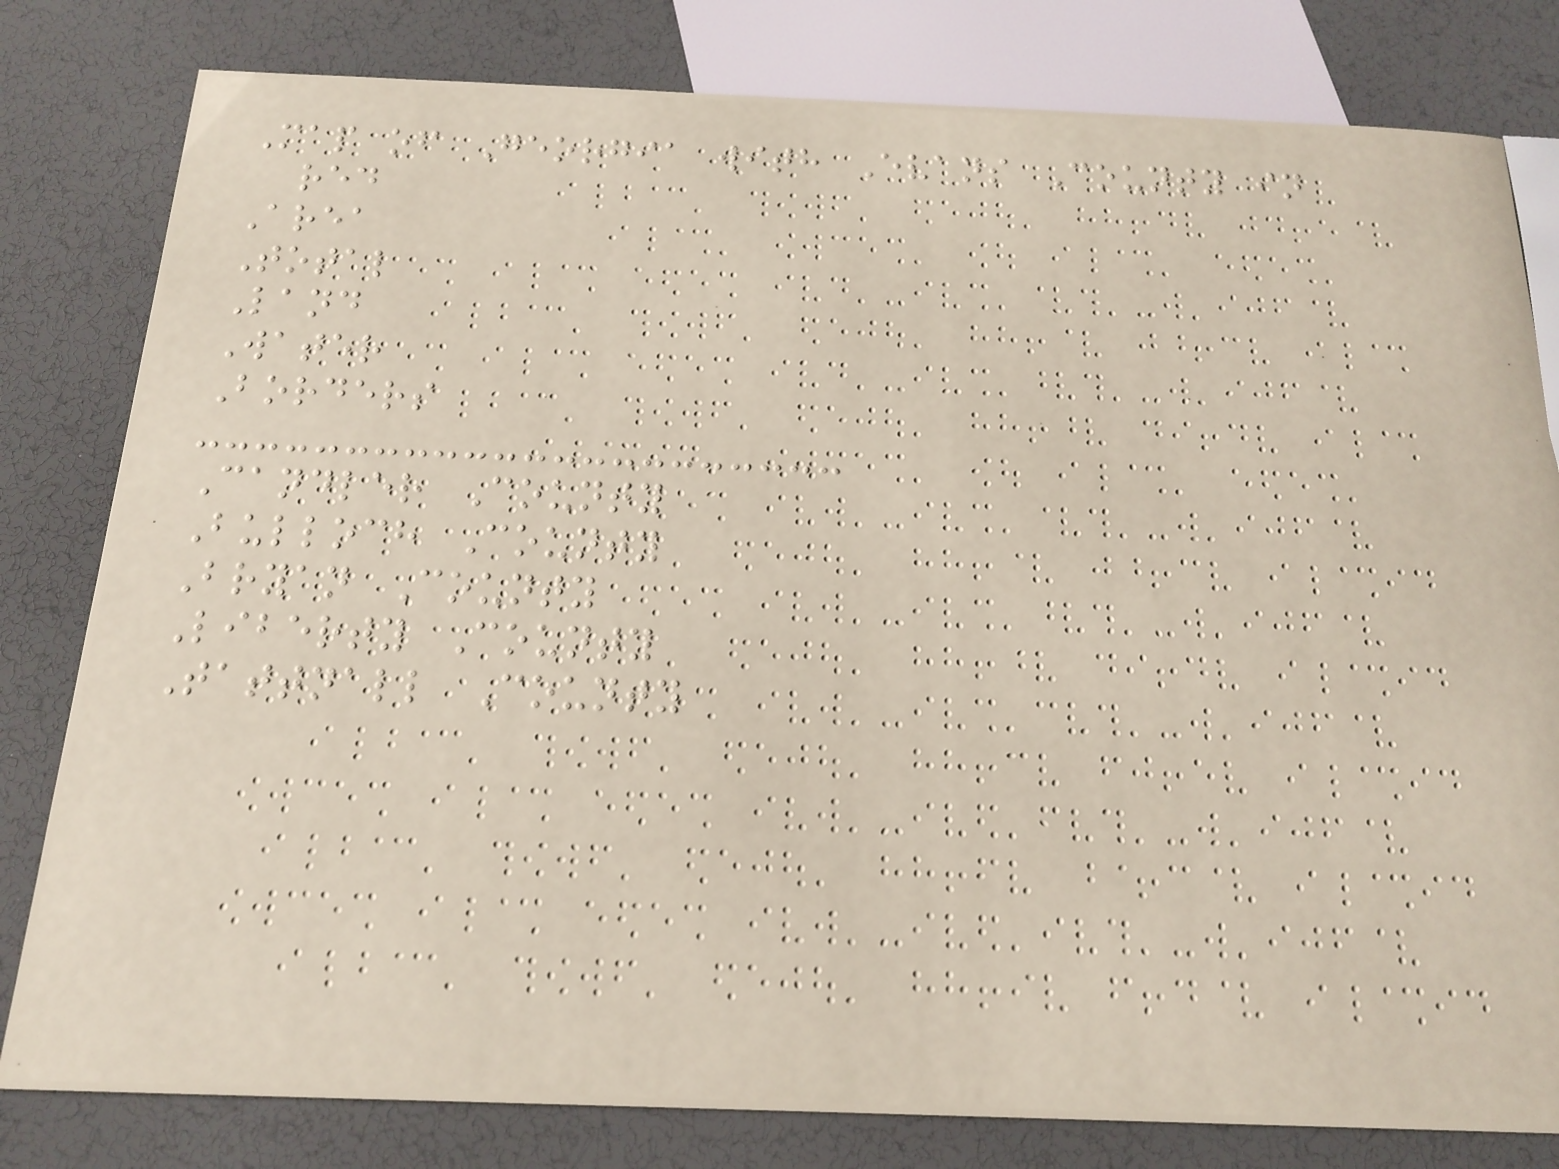Map of Georgia with Evans County in
red
Area
Total
Land
Water
Borders
Candler County
Bulloch County
Bryan County
Liberty County
Tattnall County
